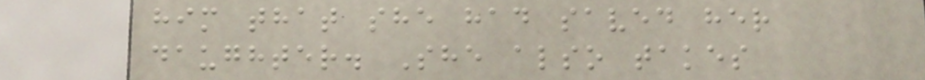him that she had saved her
daughter. She also takes
